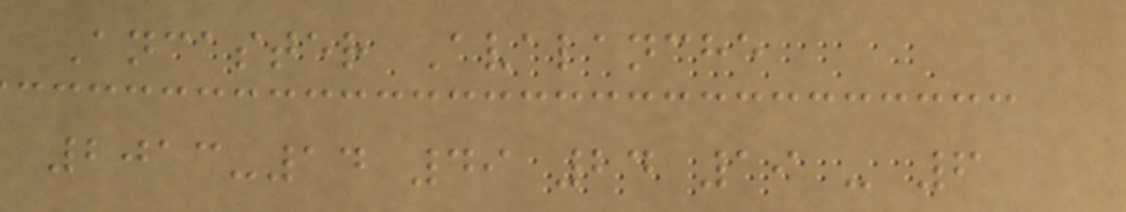Ancaster Avalanche
2013-14 49 24 19 - 6
